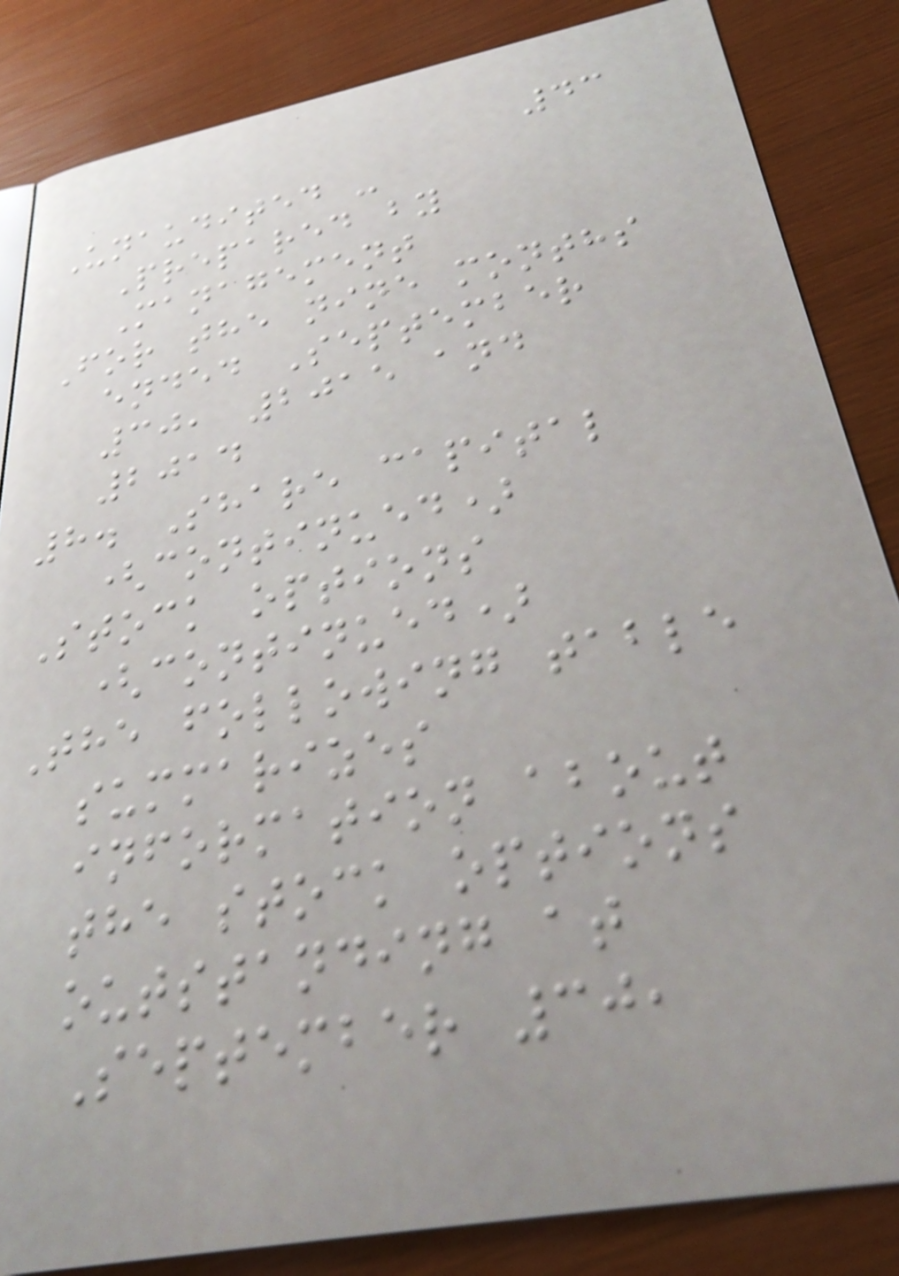43
Unaudited -
Prepared by
Management
For the nine months
ended September
30, 2015 and
2014
8. Share capital
(continued)
Stock options
(continued)
The following table
summarizes
information about
the stock options
outstanding at
September 30,
